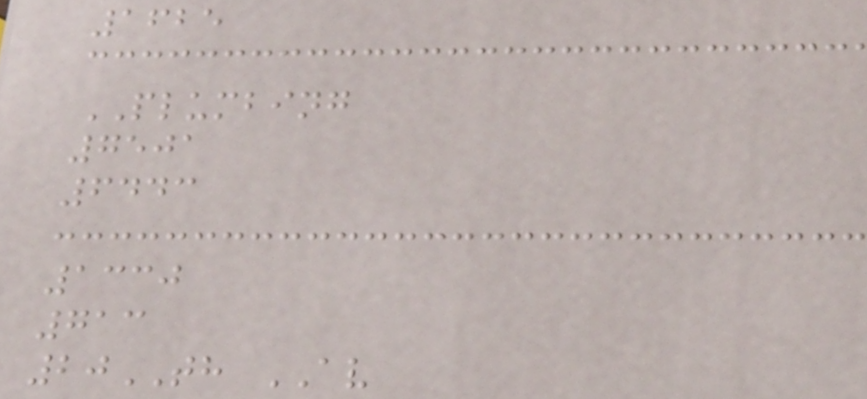1625
PLUMBING
7501
6443
1330
713
20TH AV
